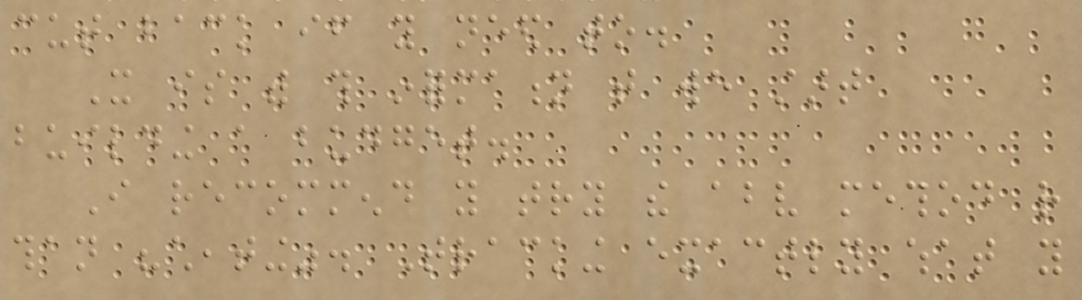cut back if you need to.
It is with this information that we start
building a budget.
I recommend you try the above method rather
than "cheating". Tracking exactly what you
